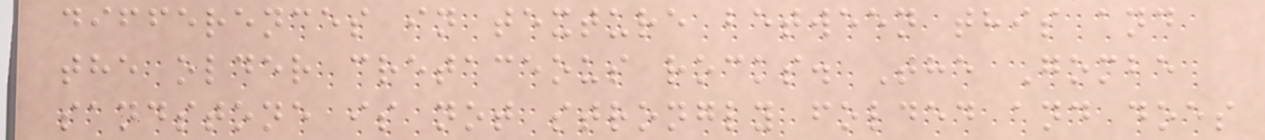differences in texture between this and
the older cretaceous rocks. The Gombe
sandstone is not strongly folded and does
